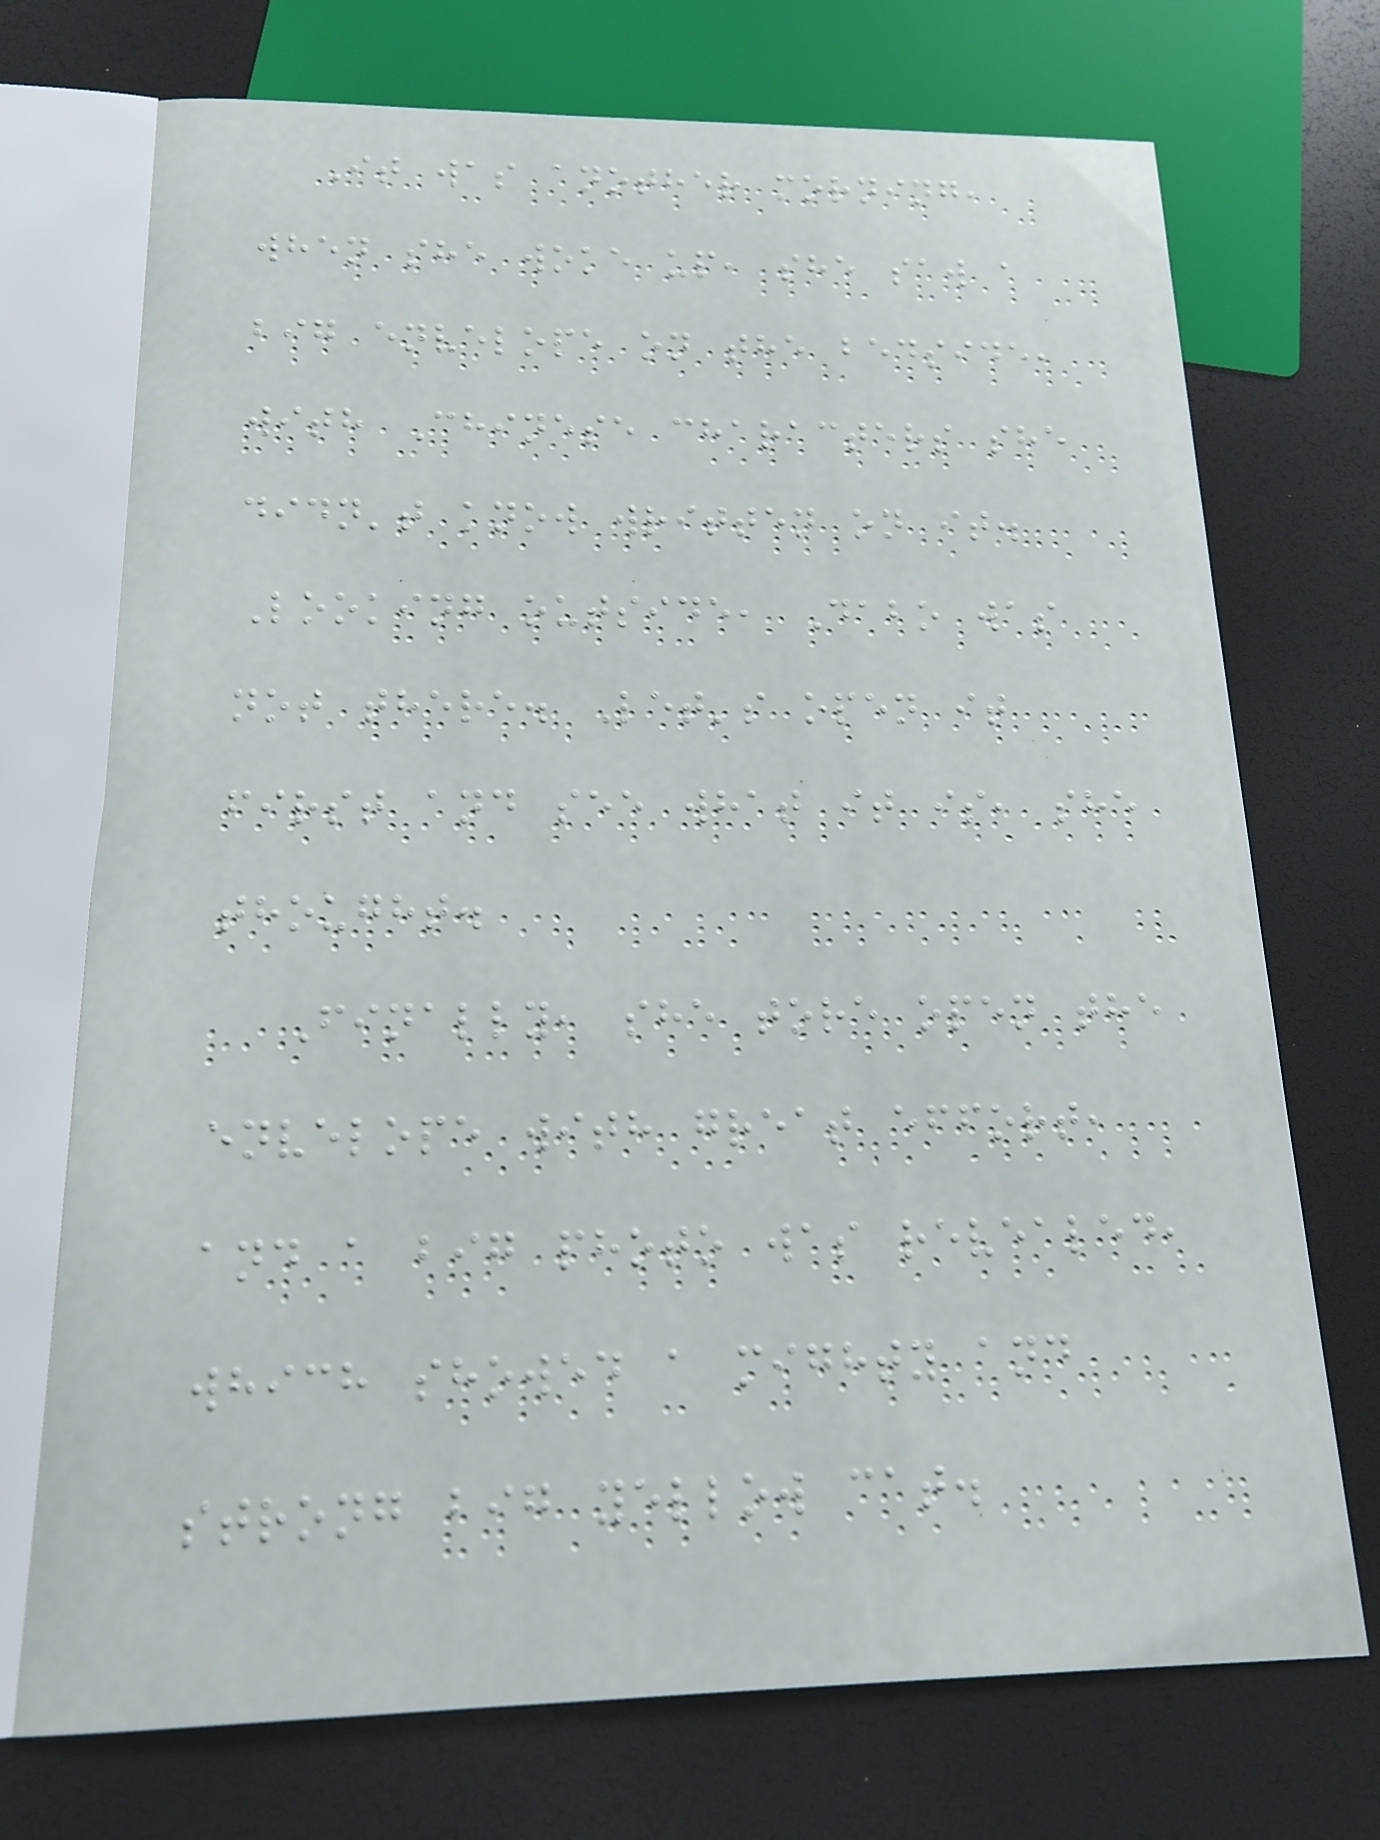It was another morning,
when she woke up, she saw a
big envelope on the bedside,
with Chinese characters she
didn't know written on it.
Looking outside, Dabo was
not there. Let's open it
first and see what it is, she
thought.
Finally, she tore open the
envelope with great effort,
and a big photo was revealed,
which showed a mighty and
strong big yellow cat.
